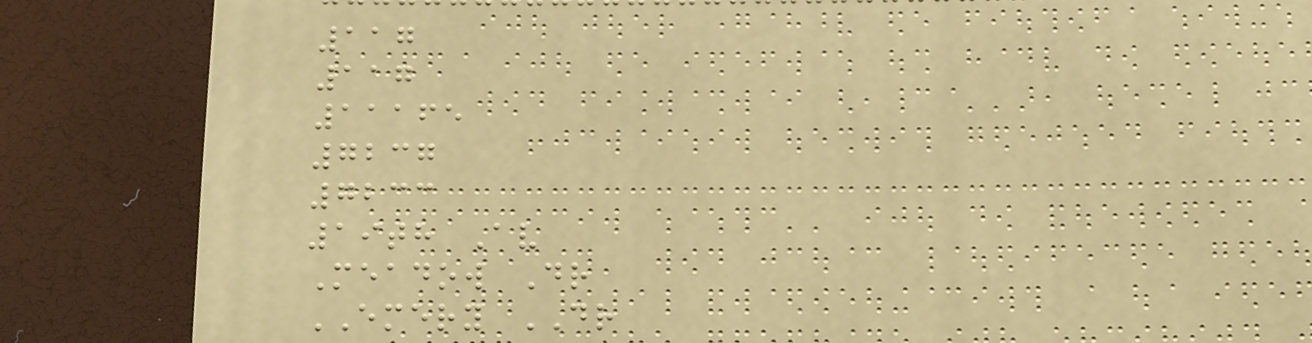117
117
11165
7237
7233
19th Av
Meadow Dr
EMERY DR
